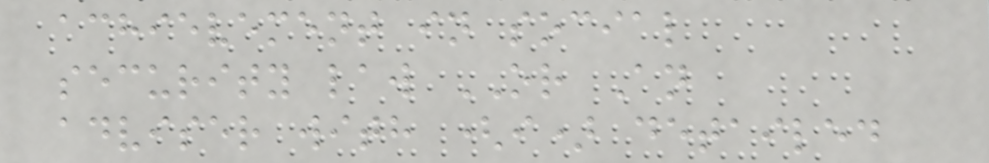achievement in social
security law OR An
adviser with (i) detailed
